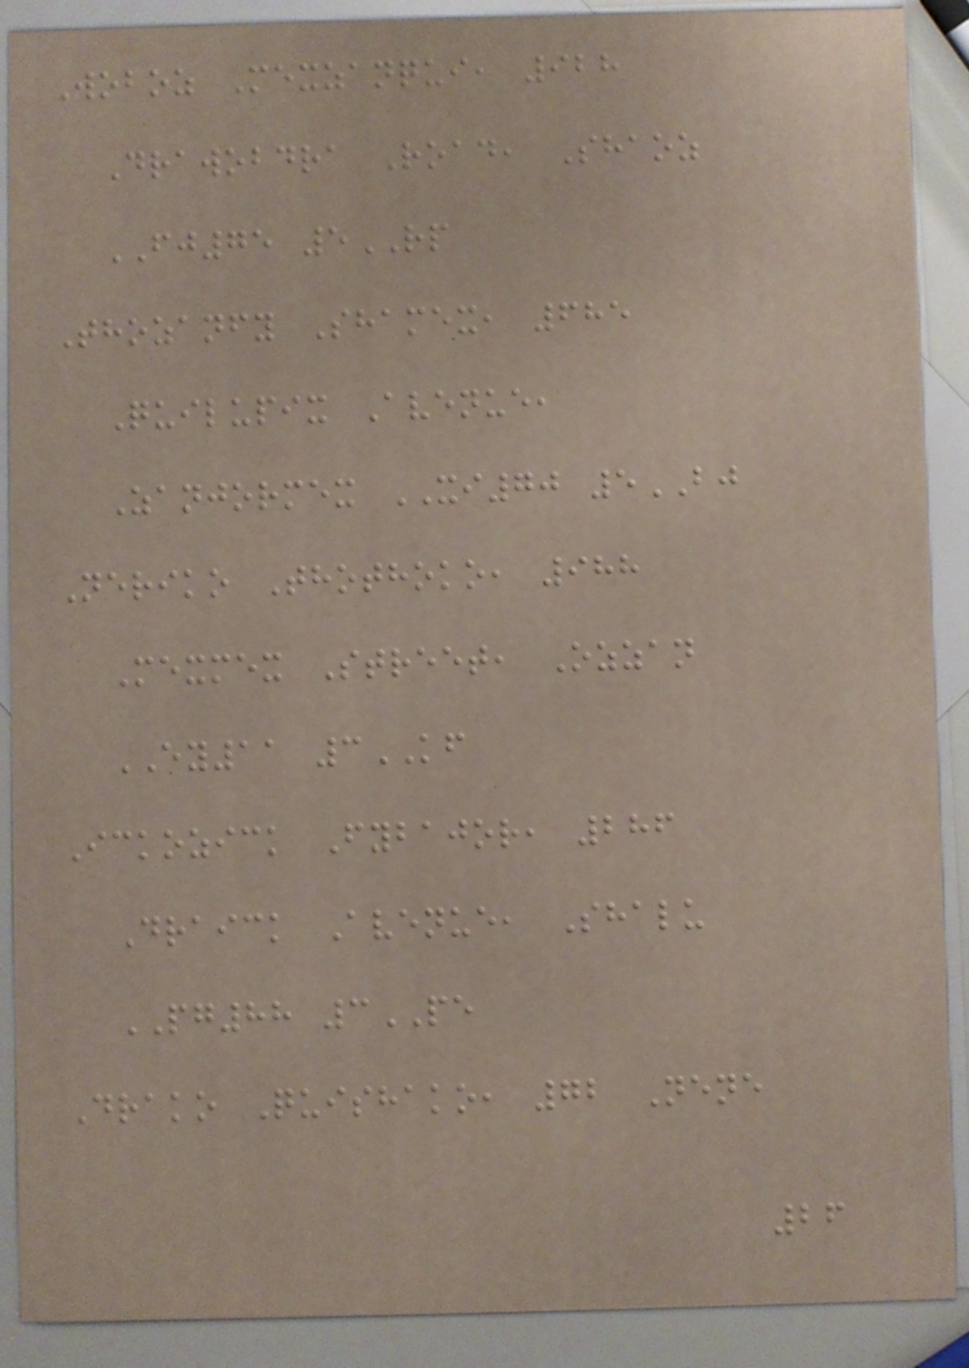Woboz Mexzanqui, 928
Drawobdra Road, Shaoz
FJ75 5RP
Thozanfy Shamex, 685
Quilupix Avenue,
Zanjormex XI70 5BJ
Neriko Thothoko, 988
Mexmex Street, Ozzan
EY11 3KF
Ickozick Fybajor, 286
Draick Avenue, Shalu
PG88 3PE
Drako Quishako, 72 Nene
26
